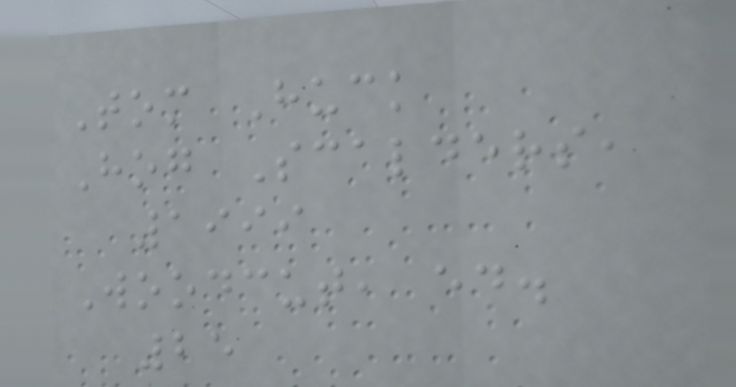Tom Huck
Hog Scalders,
1999
Woodcut, ed.
25
